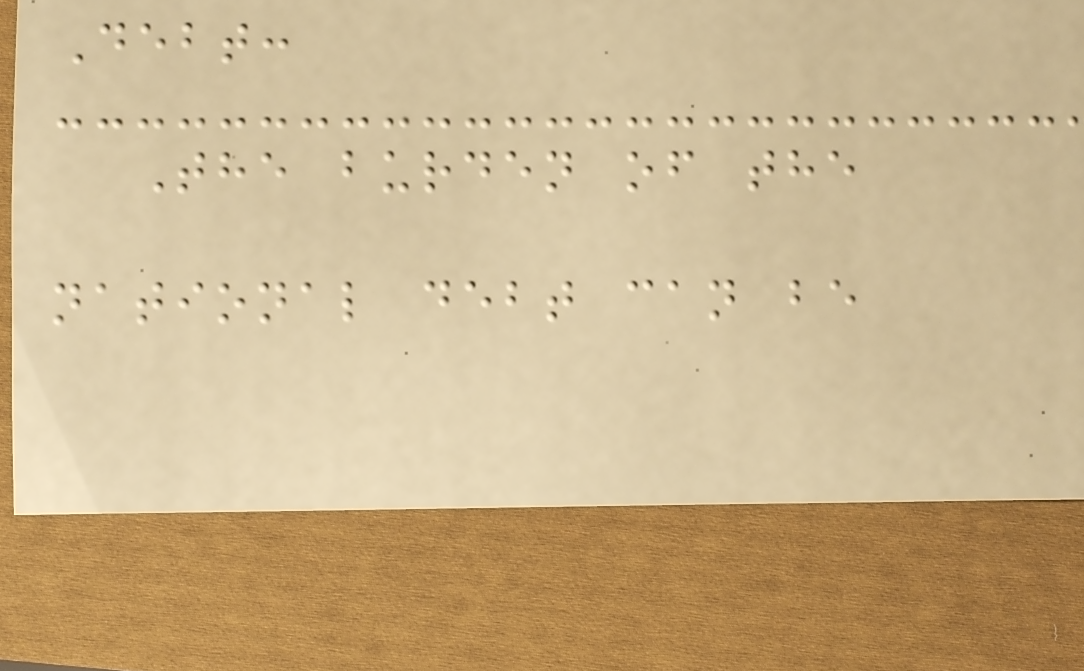Debt:
The burden of the
national debt can be
